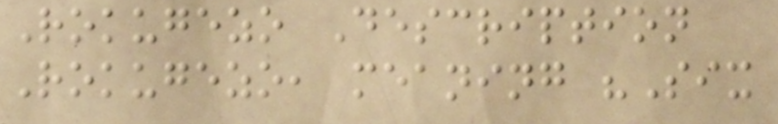Rokugezo Description
Rokugezo, meaning "Six
